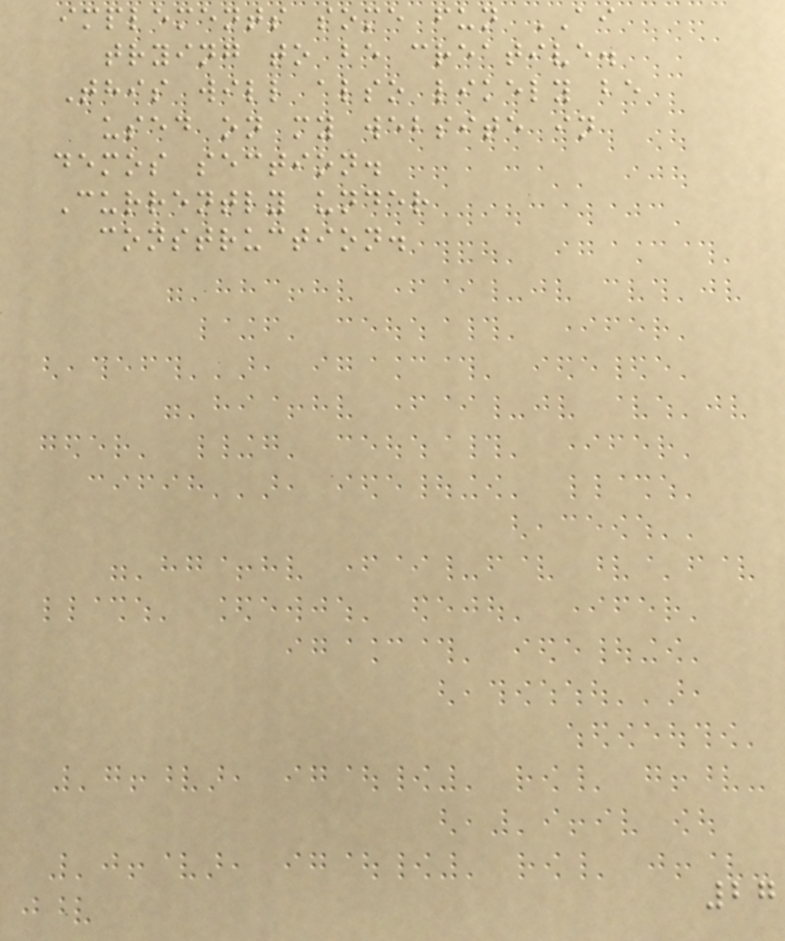implements some fun AI
trying to be creative.
This will also likely be
used on my website in
demos section.
Currently under
construction.
27
